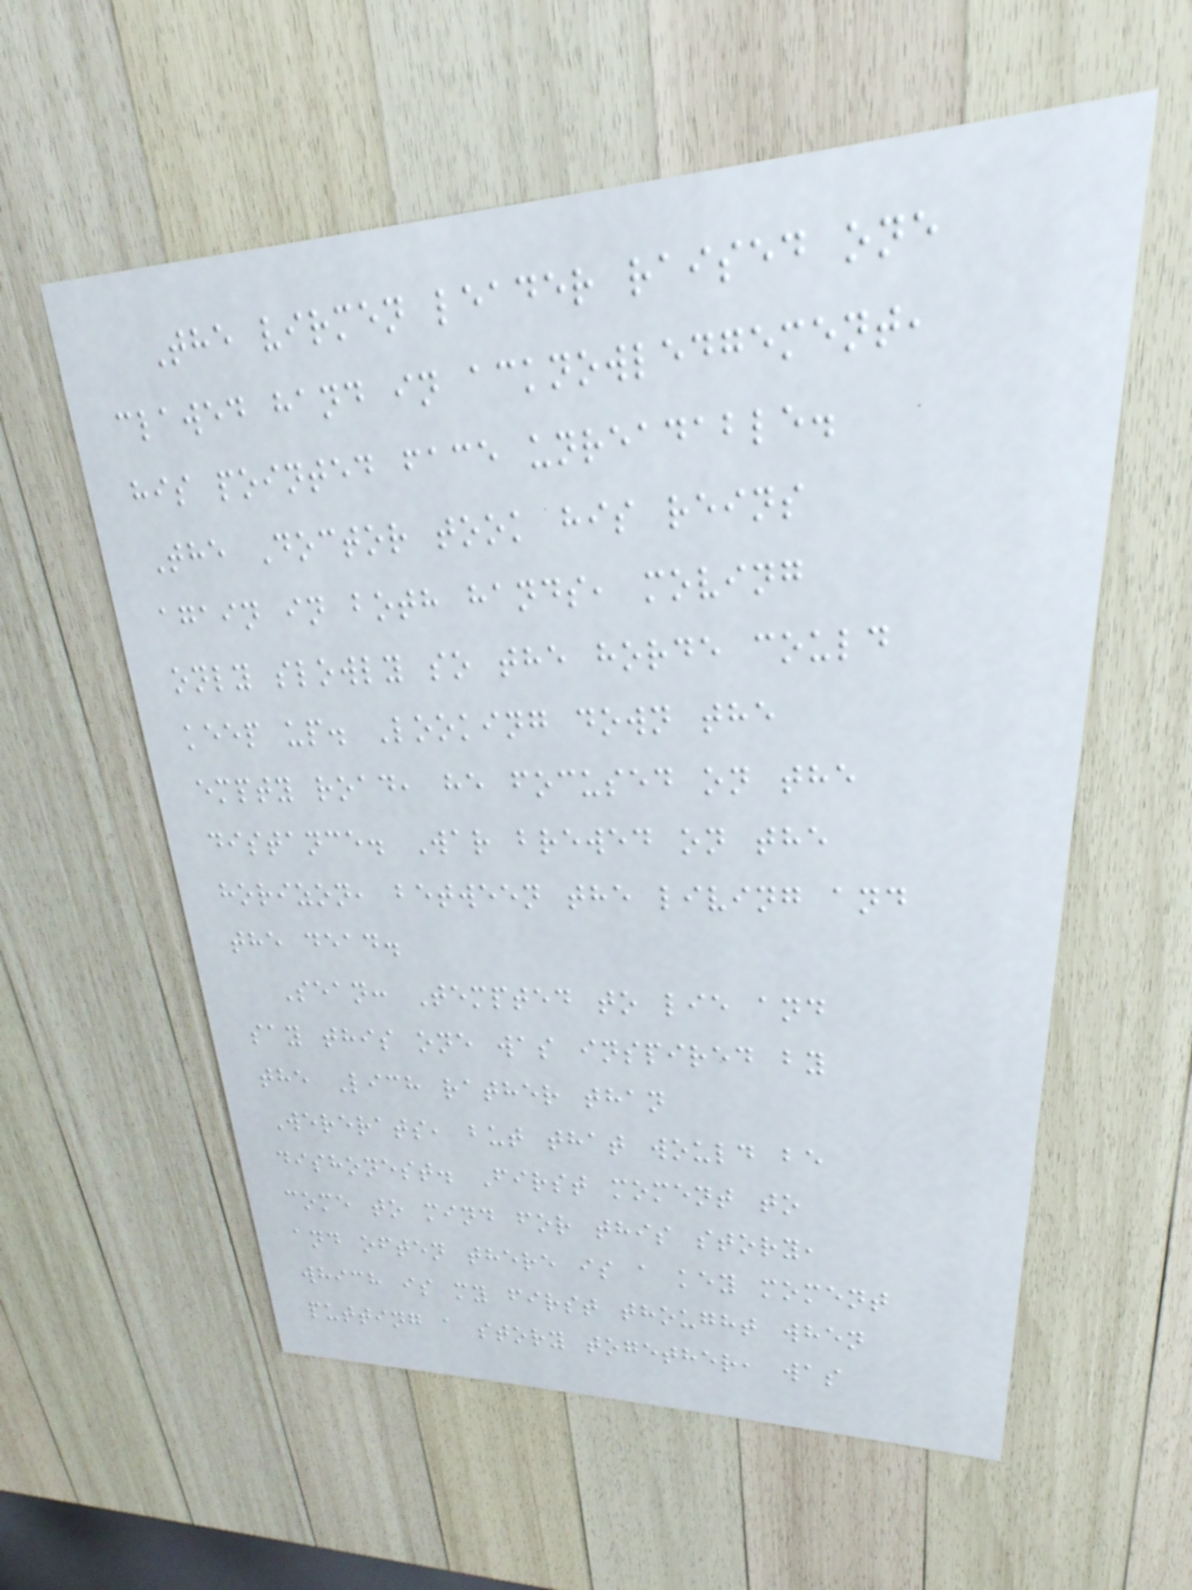The virmen leader raised one
clawed hand in acknowledgement,
his pointed face unreadable.
The Doctor took his reins
again in both hands, moving
only slowly so the horde could
keep up. Looking down the
empty road, he focused on the
distance. War brewed on the
horizon, between the living and
the dead.
Sean: Tempted to lie and
say this one was inspired by
the Lich rather than
Wererats, but that would be
dishonest. First moment to
come to mind for this story,
and often there is a key moment
which is my first thought when
putting a story together, was
